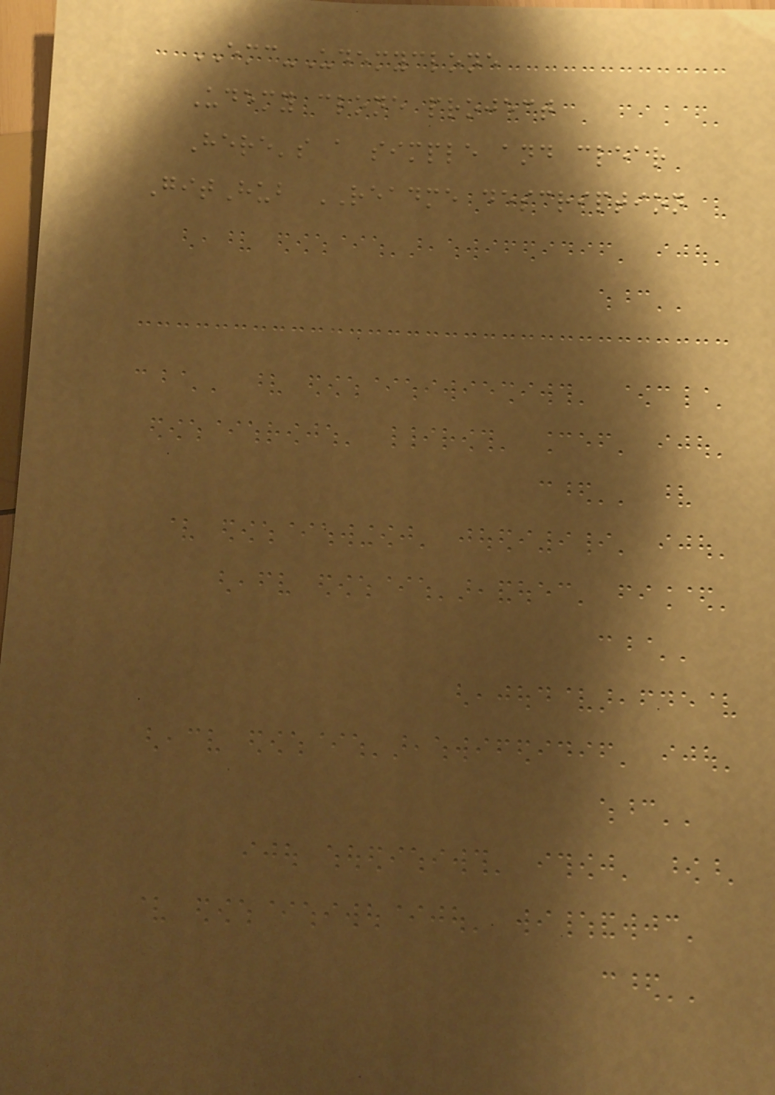EMC-Udemyclone
Udemy clone project
Here's a simple and clear
GitHub README description
